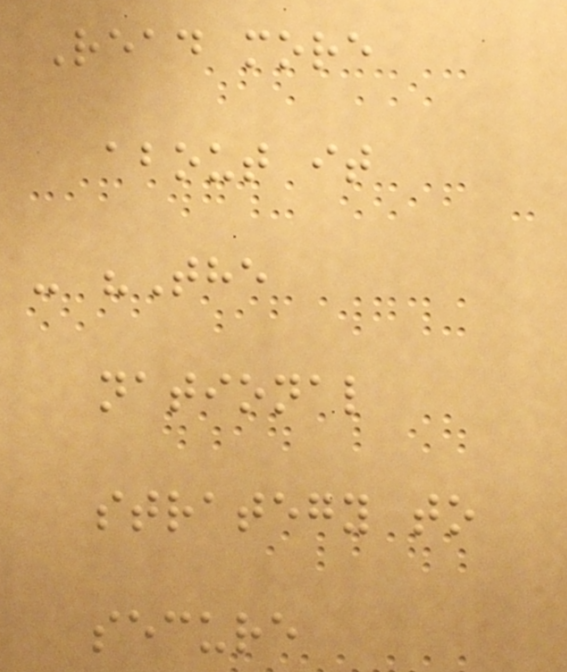Read more
about it
- "The
national
strategy to
secure
